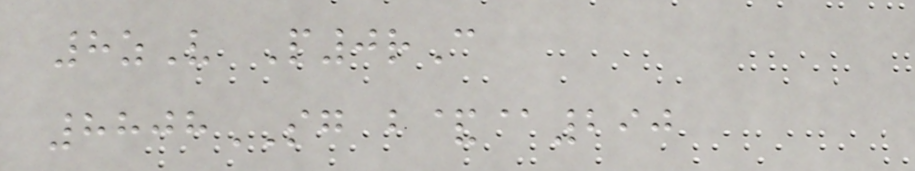8zV P0rC
8808SG b&@290
